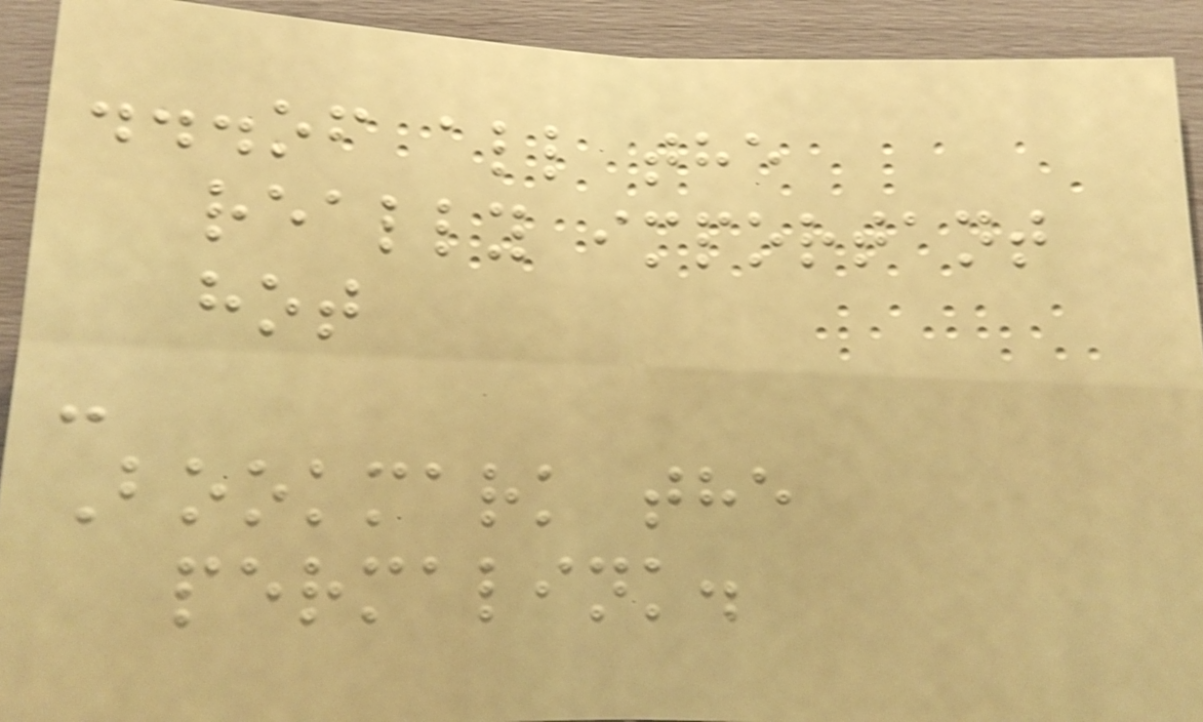...of all the
really important
hot
-
Bookmark the
permalink.
